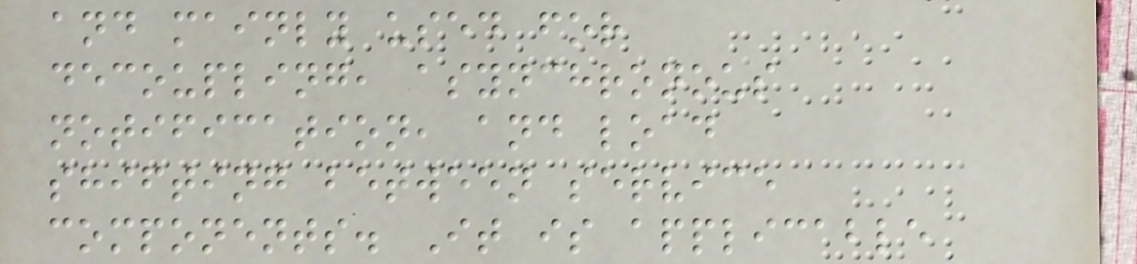and mainly used for
decoupling, asynchronous
notification, and load
shifting between service
components. It is applicable
